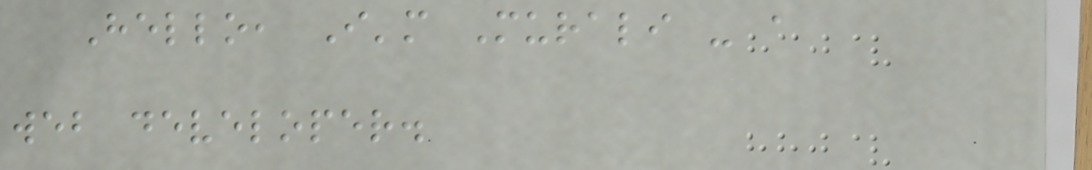Hello, I'm Murali - a
web developer.
